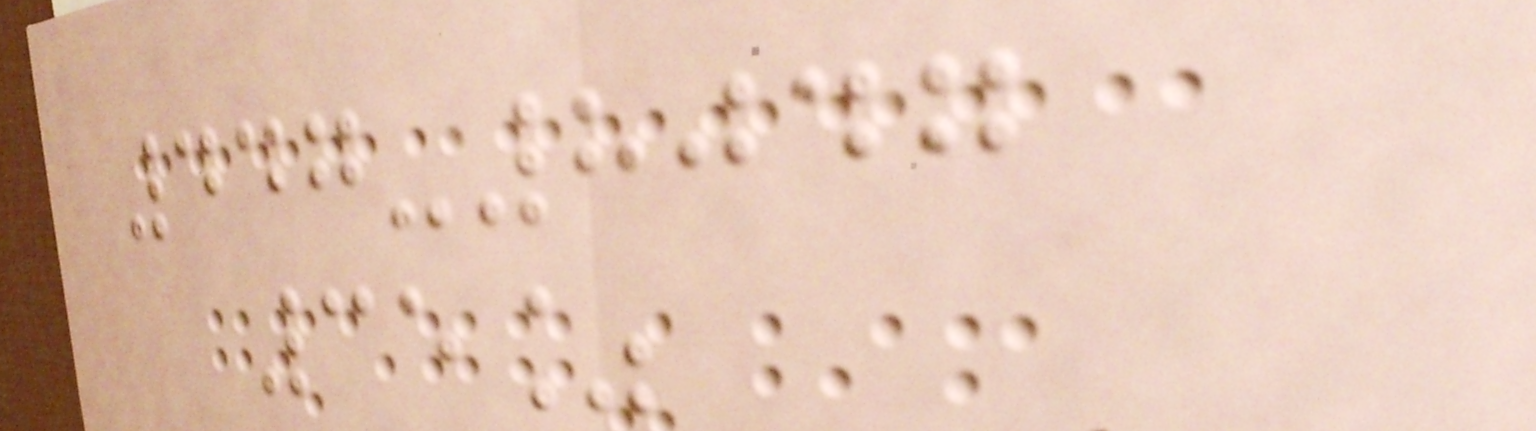447-8047
35%
